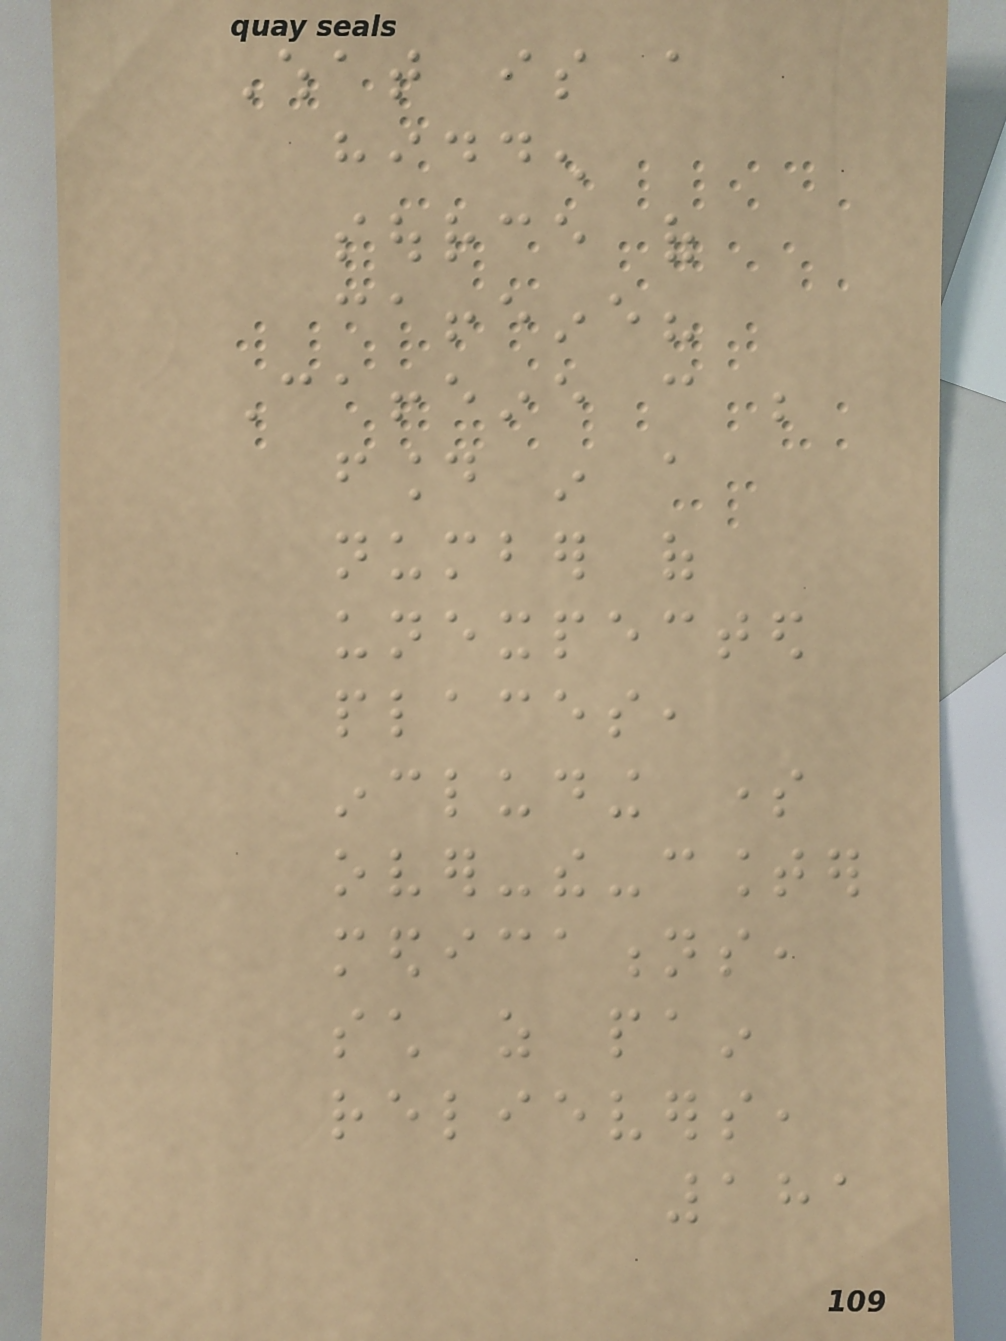What is a
hidden
source of
caffeine?
Caffeine can be
found in a
number of
unexpected
places,
including some
over-the-counter
medications,
such as pain
relievers,
181
